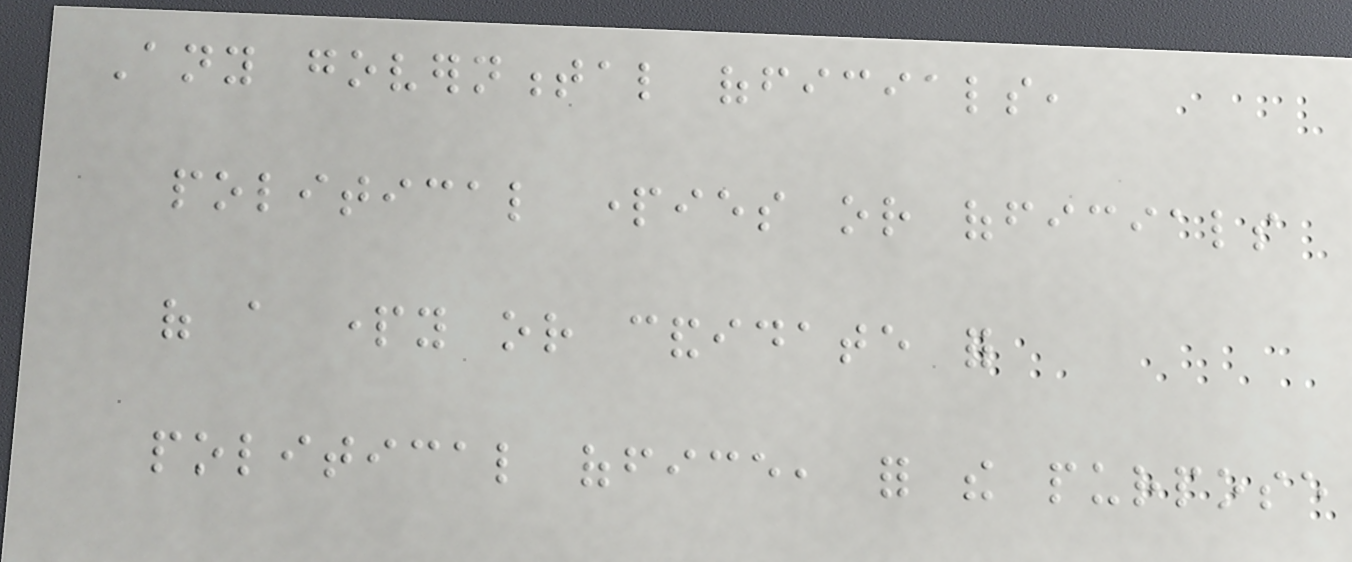Any governmental officials,
political parties or officials
of a party or candidate for
political office, for the purpose
